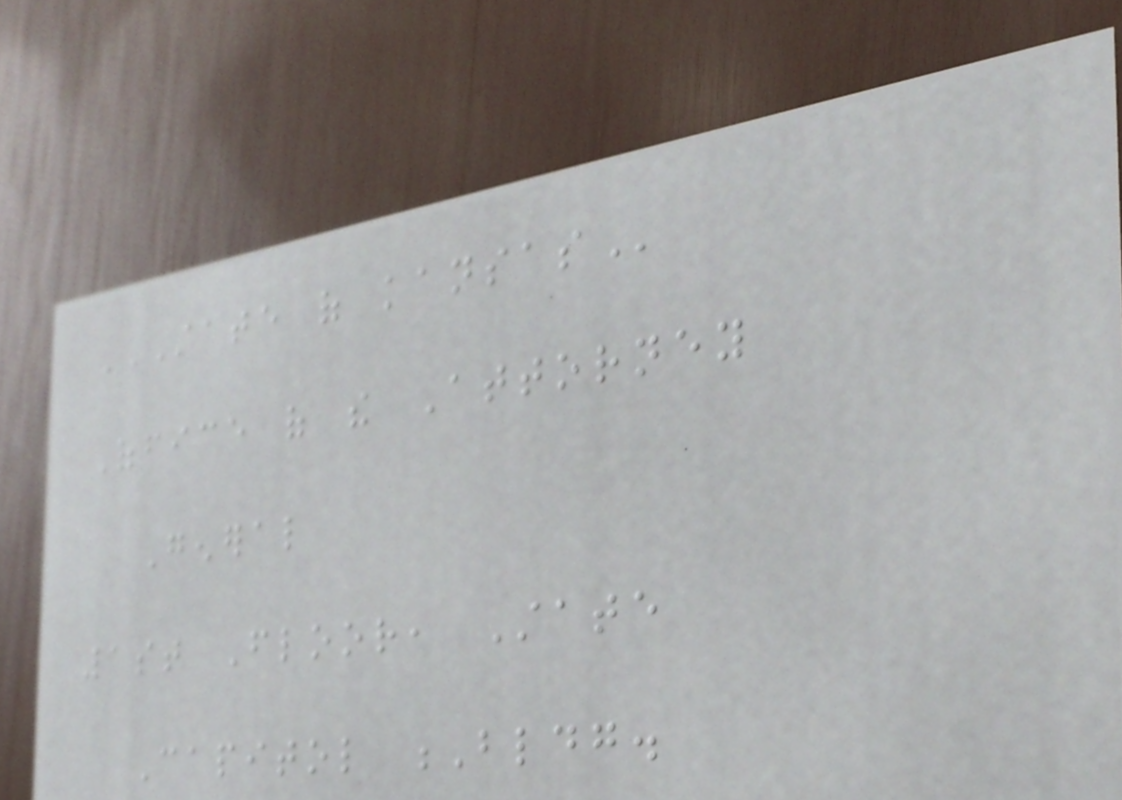STATE OF KANSAS
Office of the Attorney
General
1st Floor, State
Capitol Bldg.
